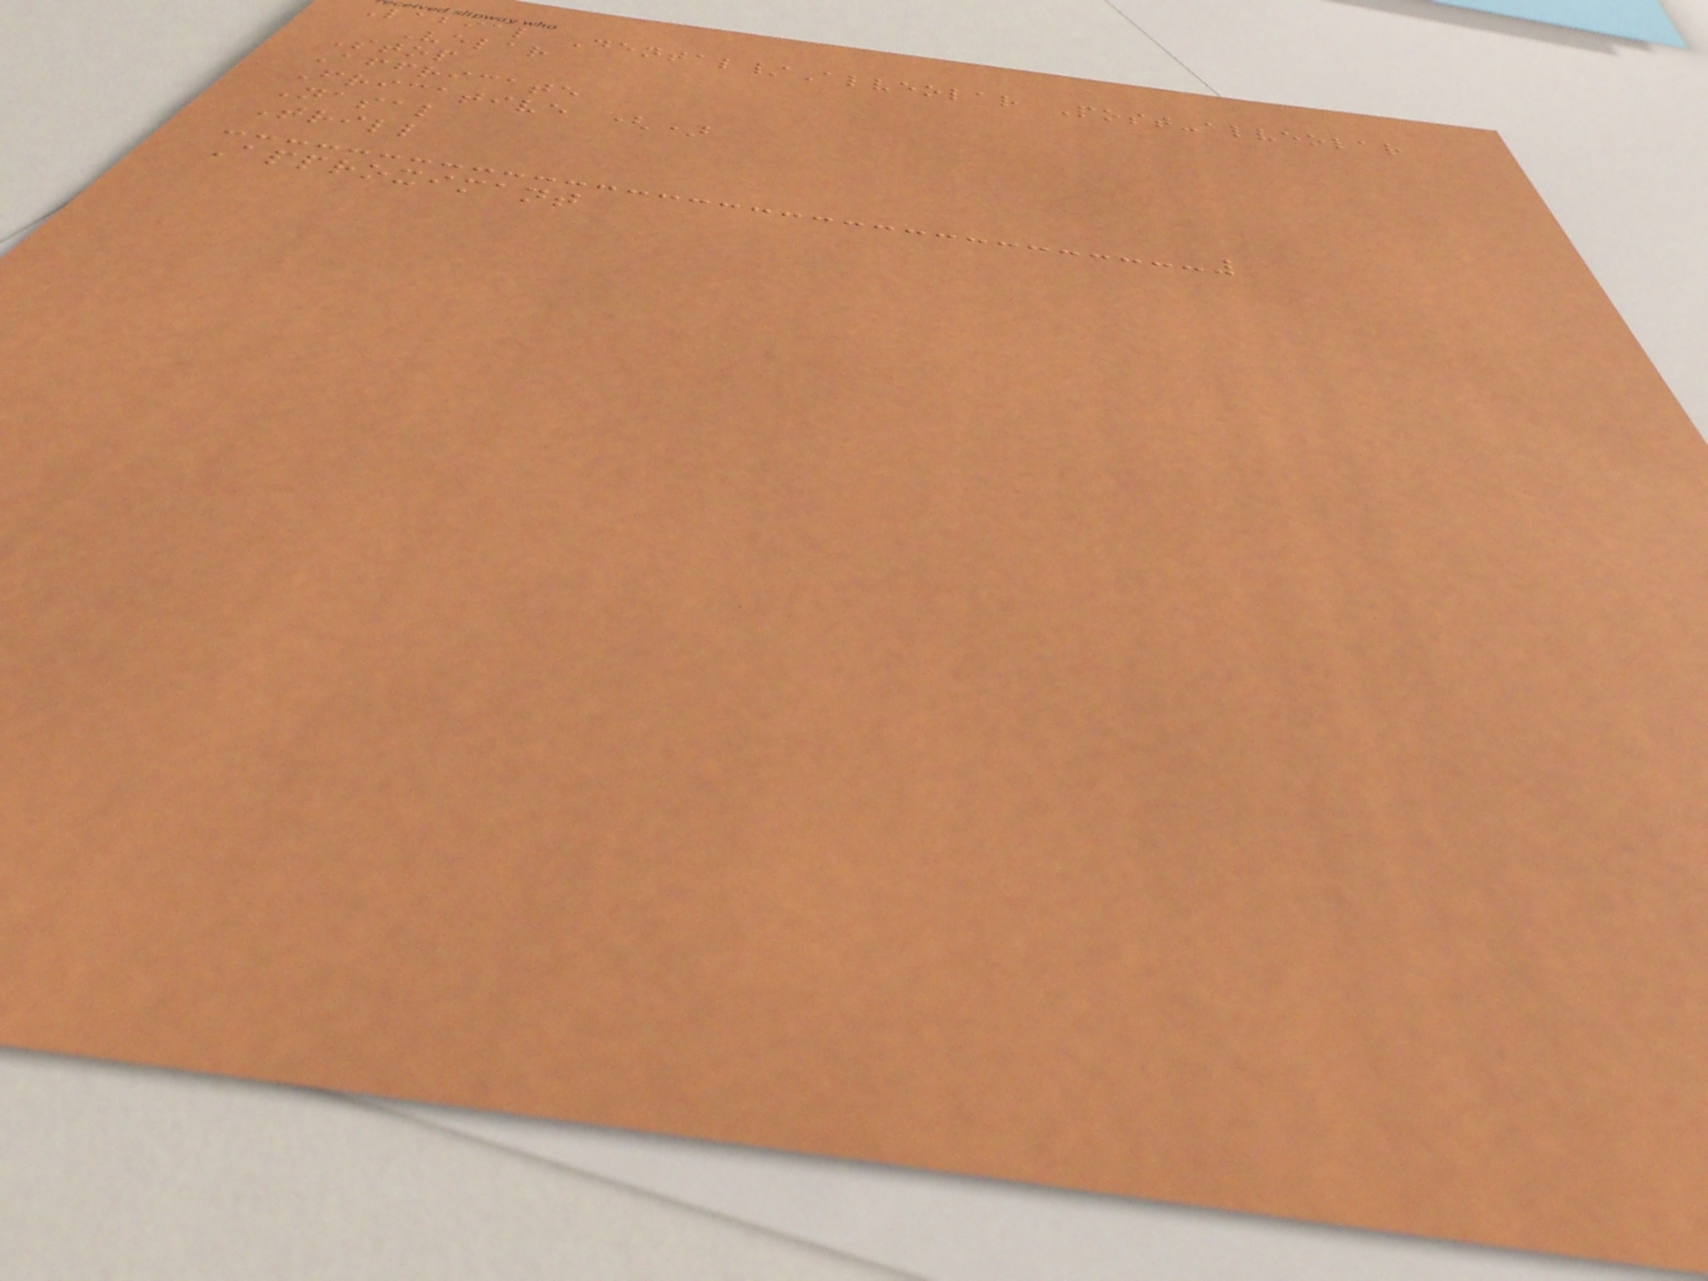Labial Dental/Alveolar Post-alveolar
Velar
Stop
Affricate
Fricative ()
Nasal
Trill
Approximant
